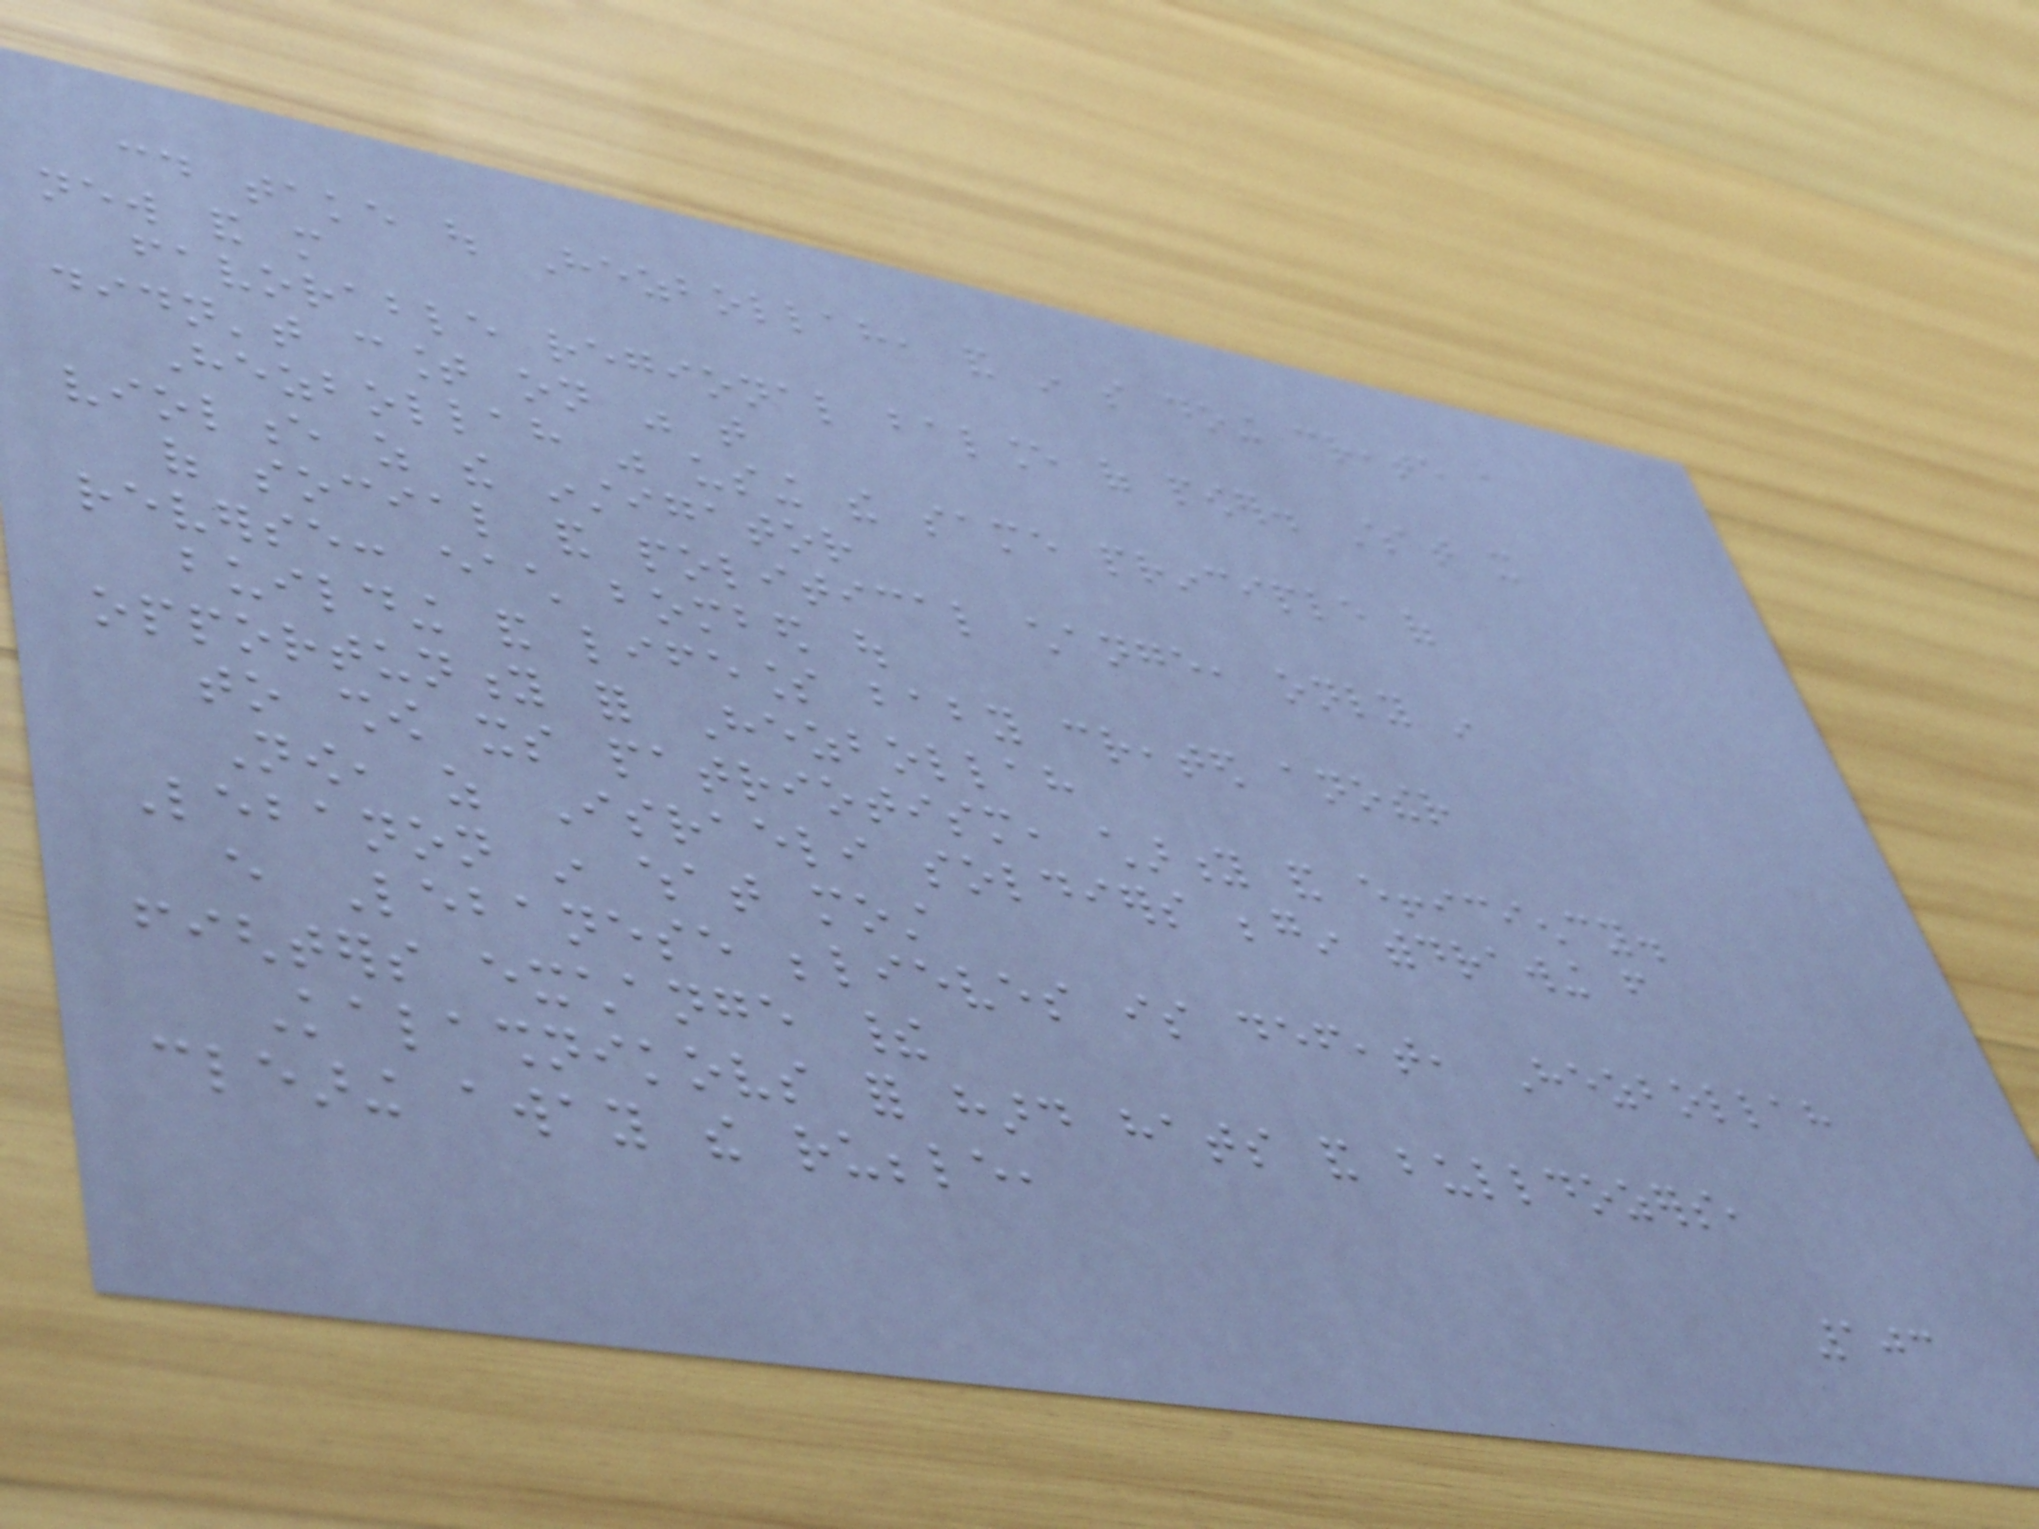could take out Hezbollah, and in so doing create a
new and more
favorable regional balance of power. What it
didn't count on was that
Hezbollah was using the same principle of
violence as the instigator
of social and political change, only in
reverse: each bombed out
building and lifeless baby created another
opportunity for Hezbollah
to show its patriotism, charity and efficiency.
Now, as Israeli soldiers begin withdrawing from
Lebanon in what most
every Lebanese believes is defeat, Hezbollah
fighters exchange their
Kalashnikovs for hard hats and bulldozers,
clearing away the rubble,
103
